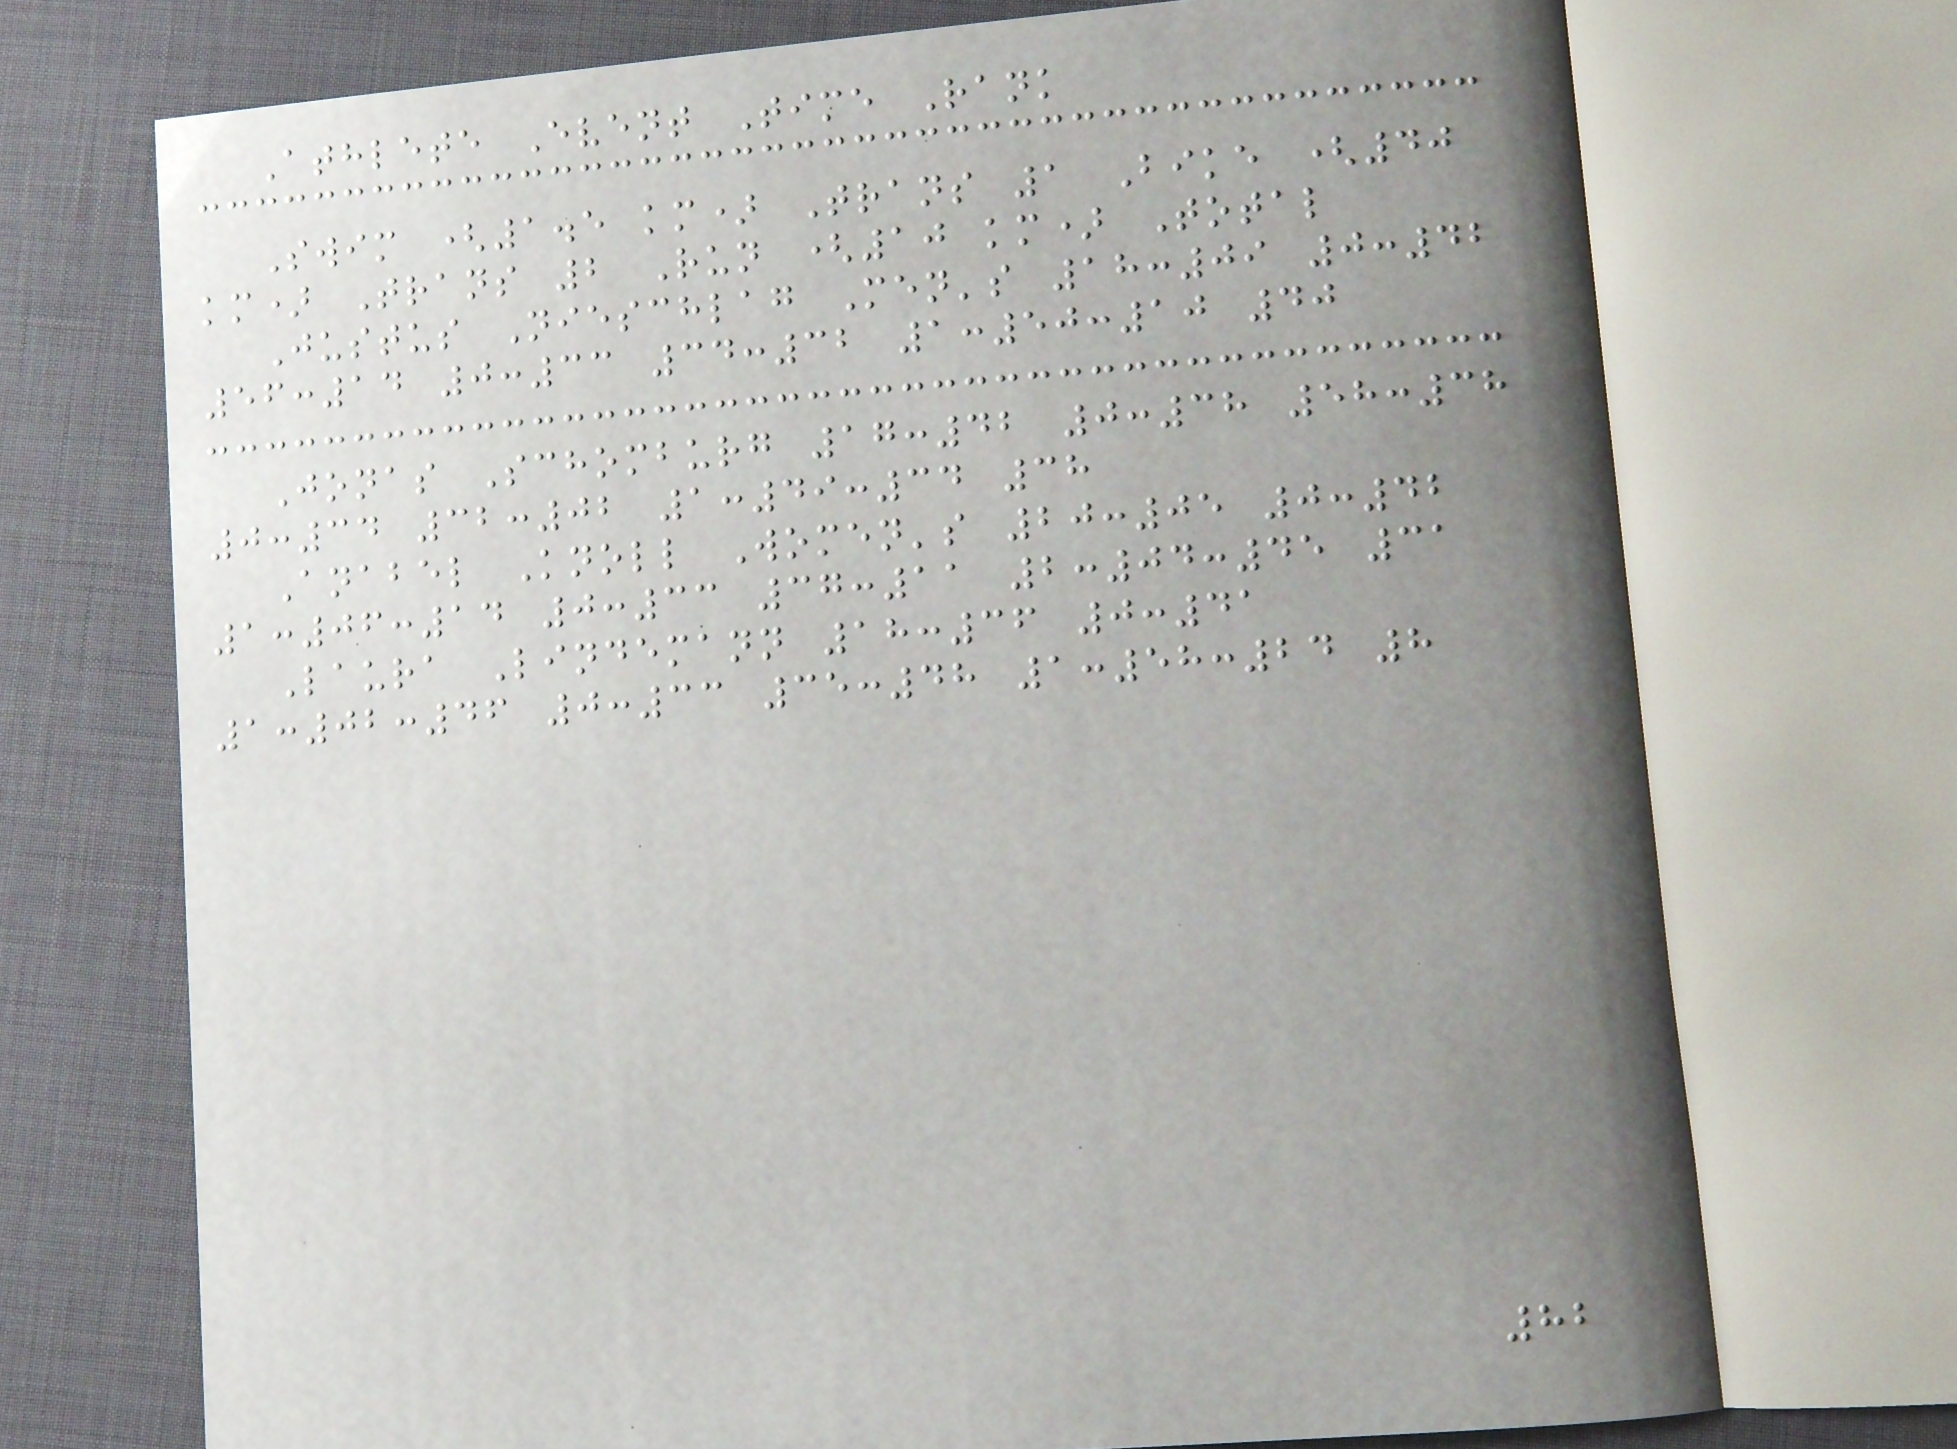Athlete Event Time Rank
Swim (1.5 km) Trans 1 Bike (40
km) Trans 2 Run (10 km) Total
Justus Nieschlag Men's 18:09 0:42
56:14 0:33 34:32 1:50:10 40
Jonas Schomburg 17:42 0:38 58:38
0:34 32:02 1:49:34 38
Anabel Knoll Women's 20:05 0:42
1:06:14 0:33 37:11 2:04:45 31
Laura Lindemann 18:36 0:41
1:02:46 0:33 35:48 1:58:24 8
82
